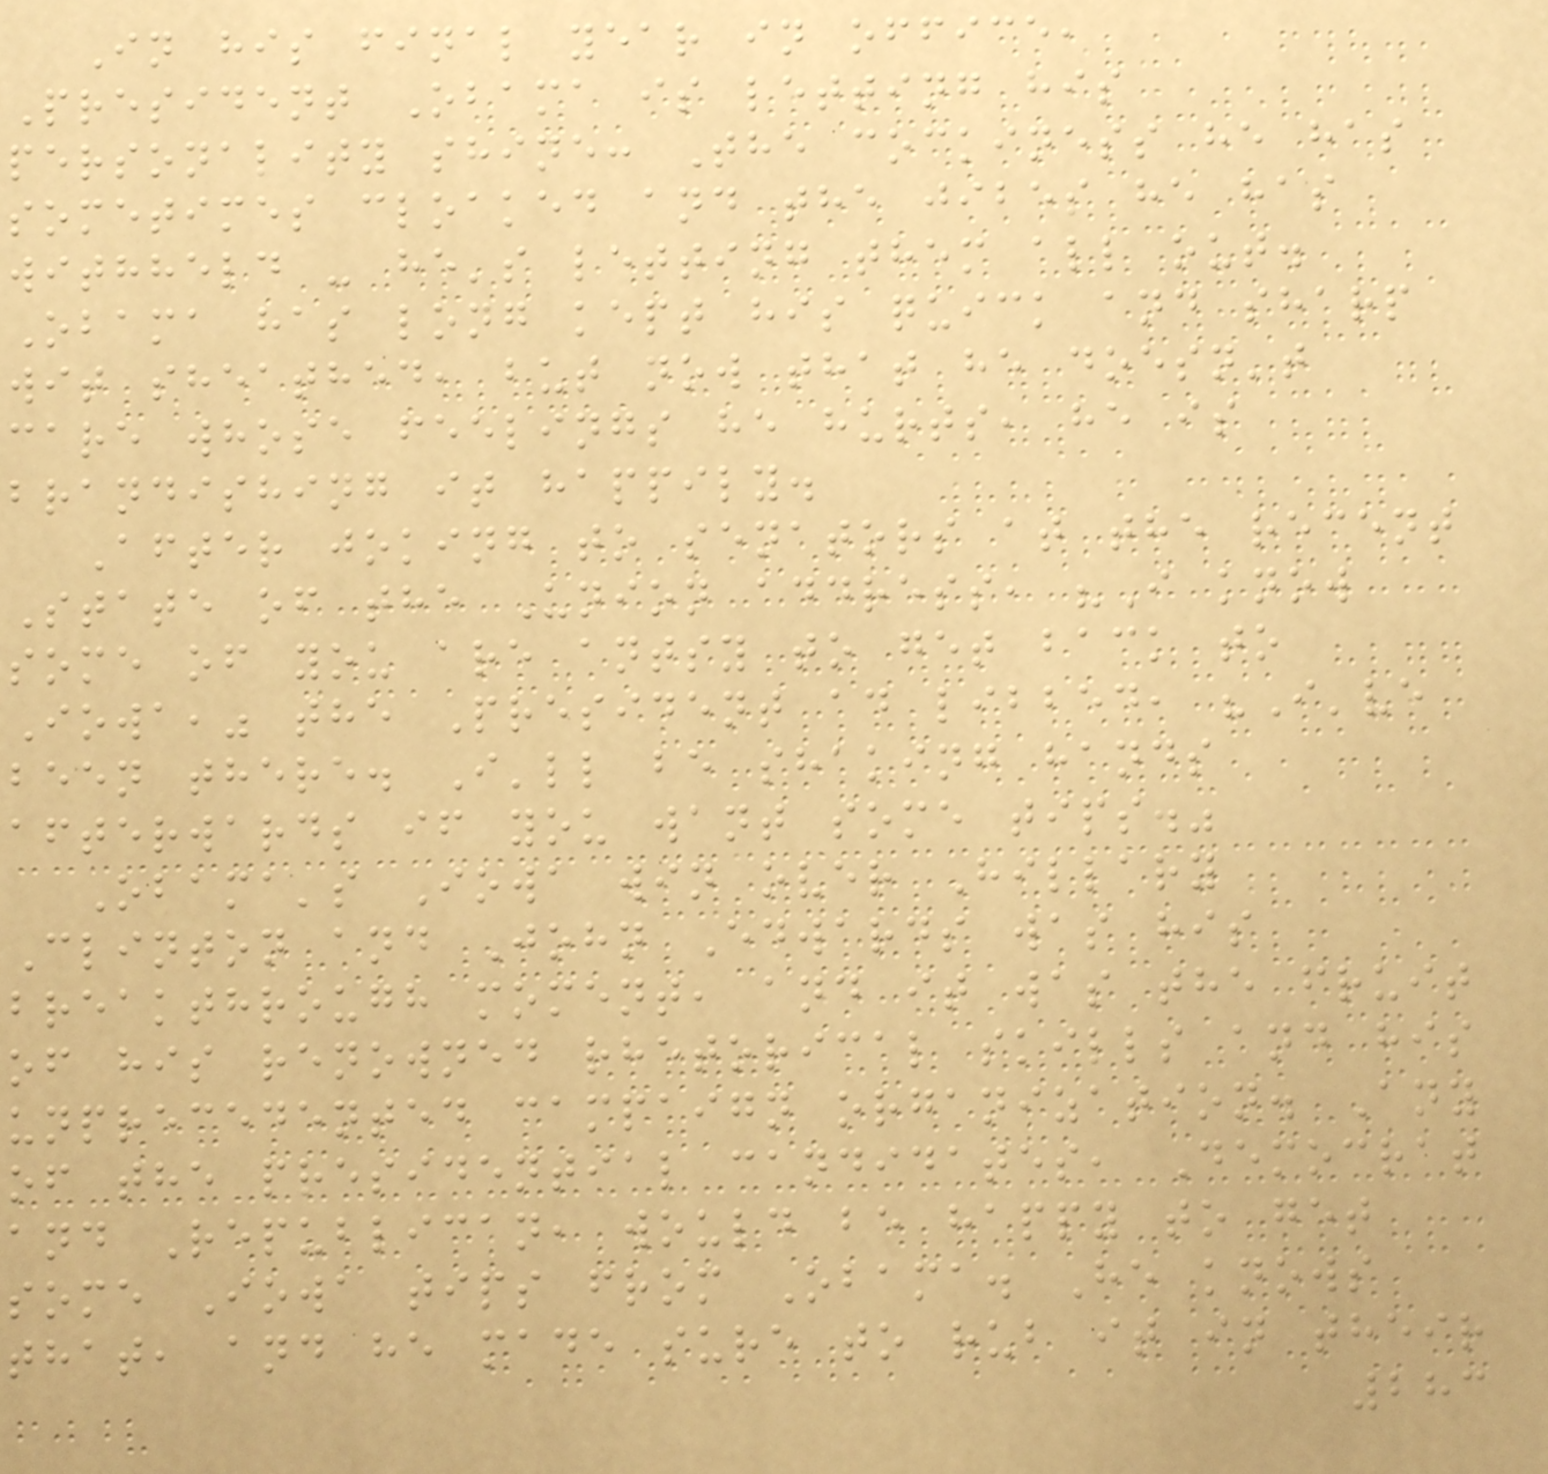In his final year in office,
President Obama is letting his
personality shine: The cockiness he has
sometimes cloaked and the jibes he has
withheld - he's letting them all out.
Obama has long kept his quick and sharp
wit sheathed, but now that he doesn't
care whose feelings he hurts, he is
brandishing it happily.
After joking to senators at the recent
State of the Union address, "I know
some of you are antsy to get back to
Iowa," the President ad libbed, "I've
been there. I'll be shaking hands
afterwards if you want some tips."
Obama's Iowa win over Hillary
Clinton and John Edwards was his
breakthrough moment, and it was the fruit
of his renowned rhetorical skills and his
unprecedented campaign organization. Any
of the presidential candidates, Democrat
and Republican, would be happy to get
some Iowa tips from Obama. He knows
that, and he made sure to rub it in their
283
